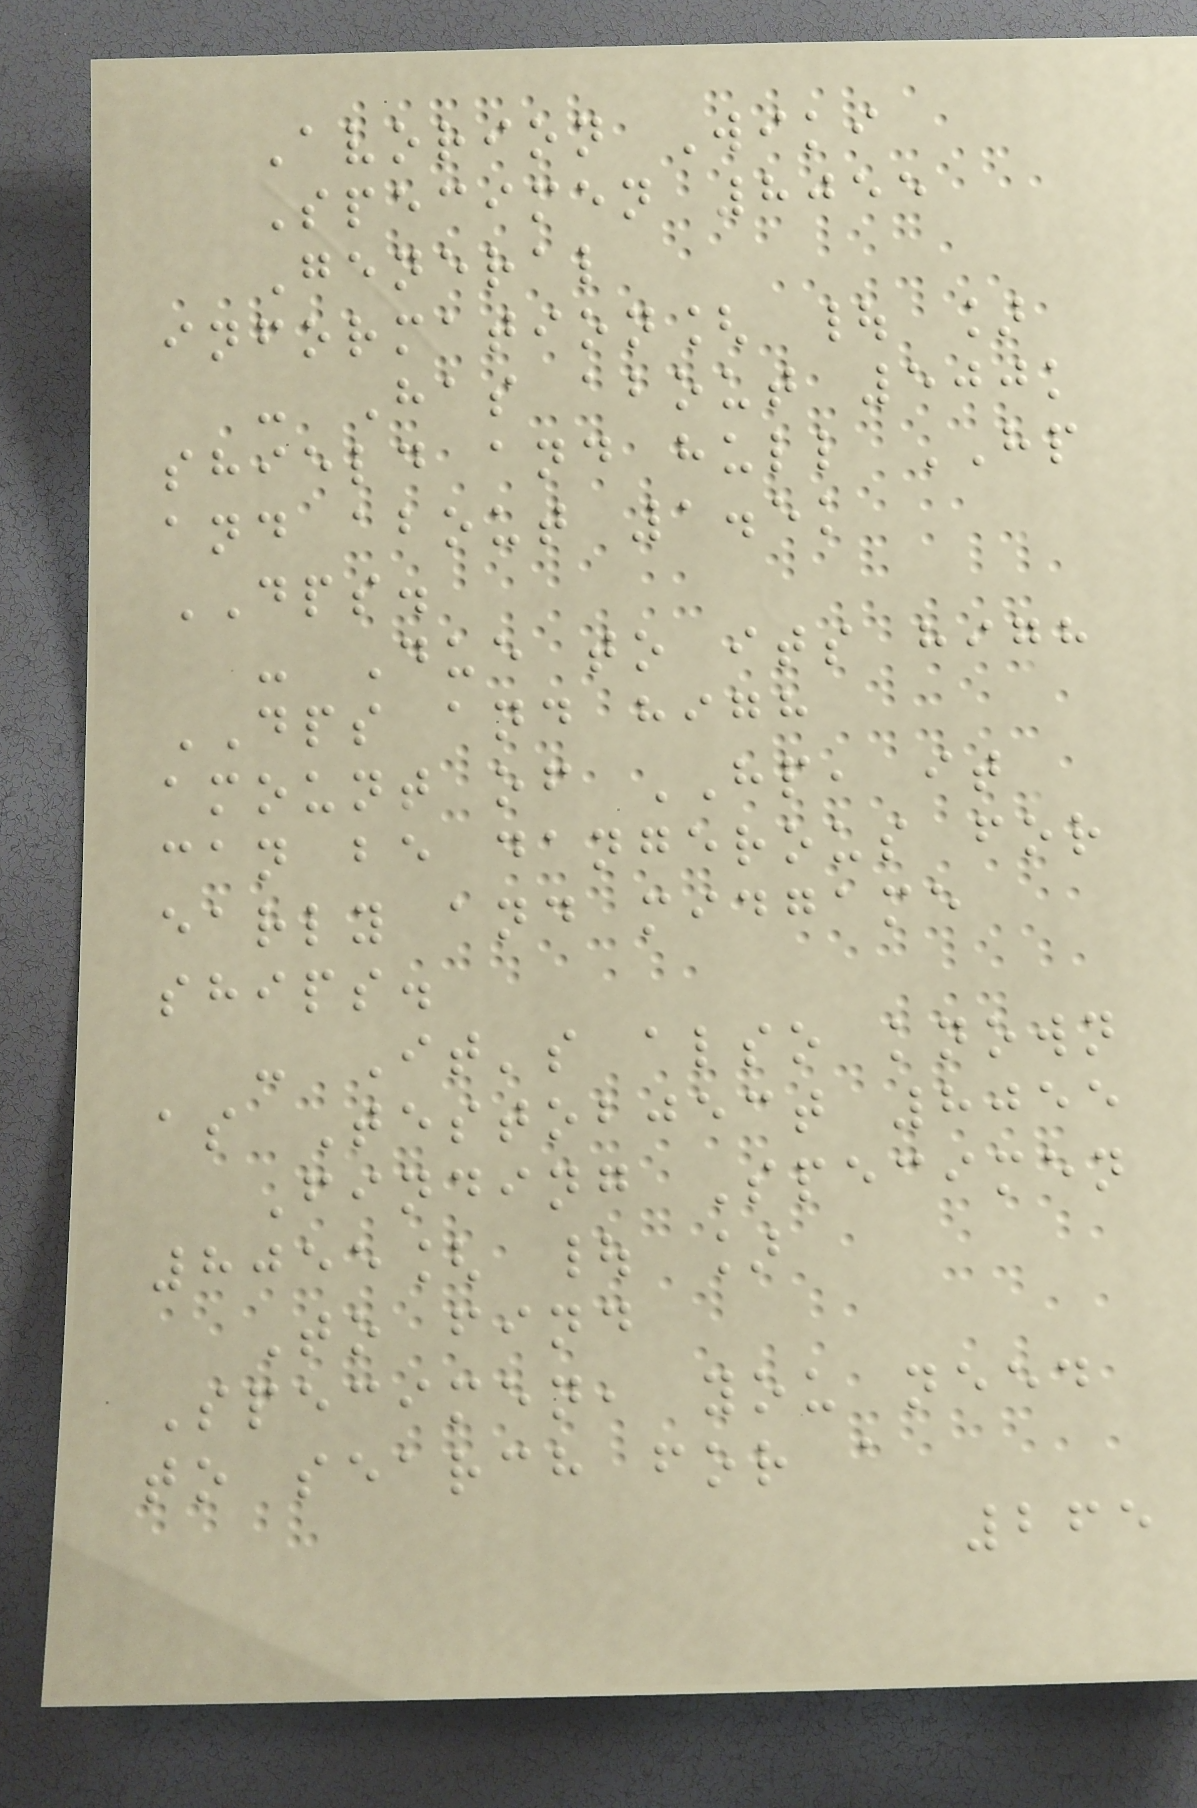Avorion Wiki
Specimen 8055
General
information[ | ]
- Has about 500k
shield and hull HP
and about 1.5k
DPS.
- Due to its high
DPS and high
amount of HP, it
can be dangerous for
early and midgame
ships.
- It's also known
as Testobject 8055
Finding Specimen
8055[ | ]
To find
Specimen, you need
to search for a
265
